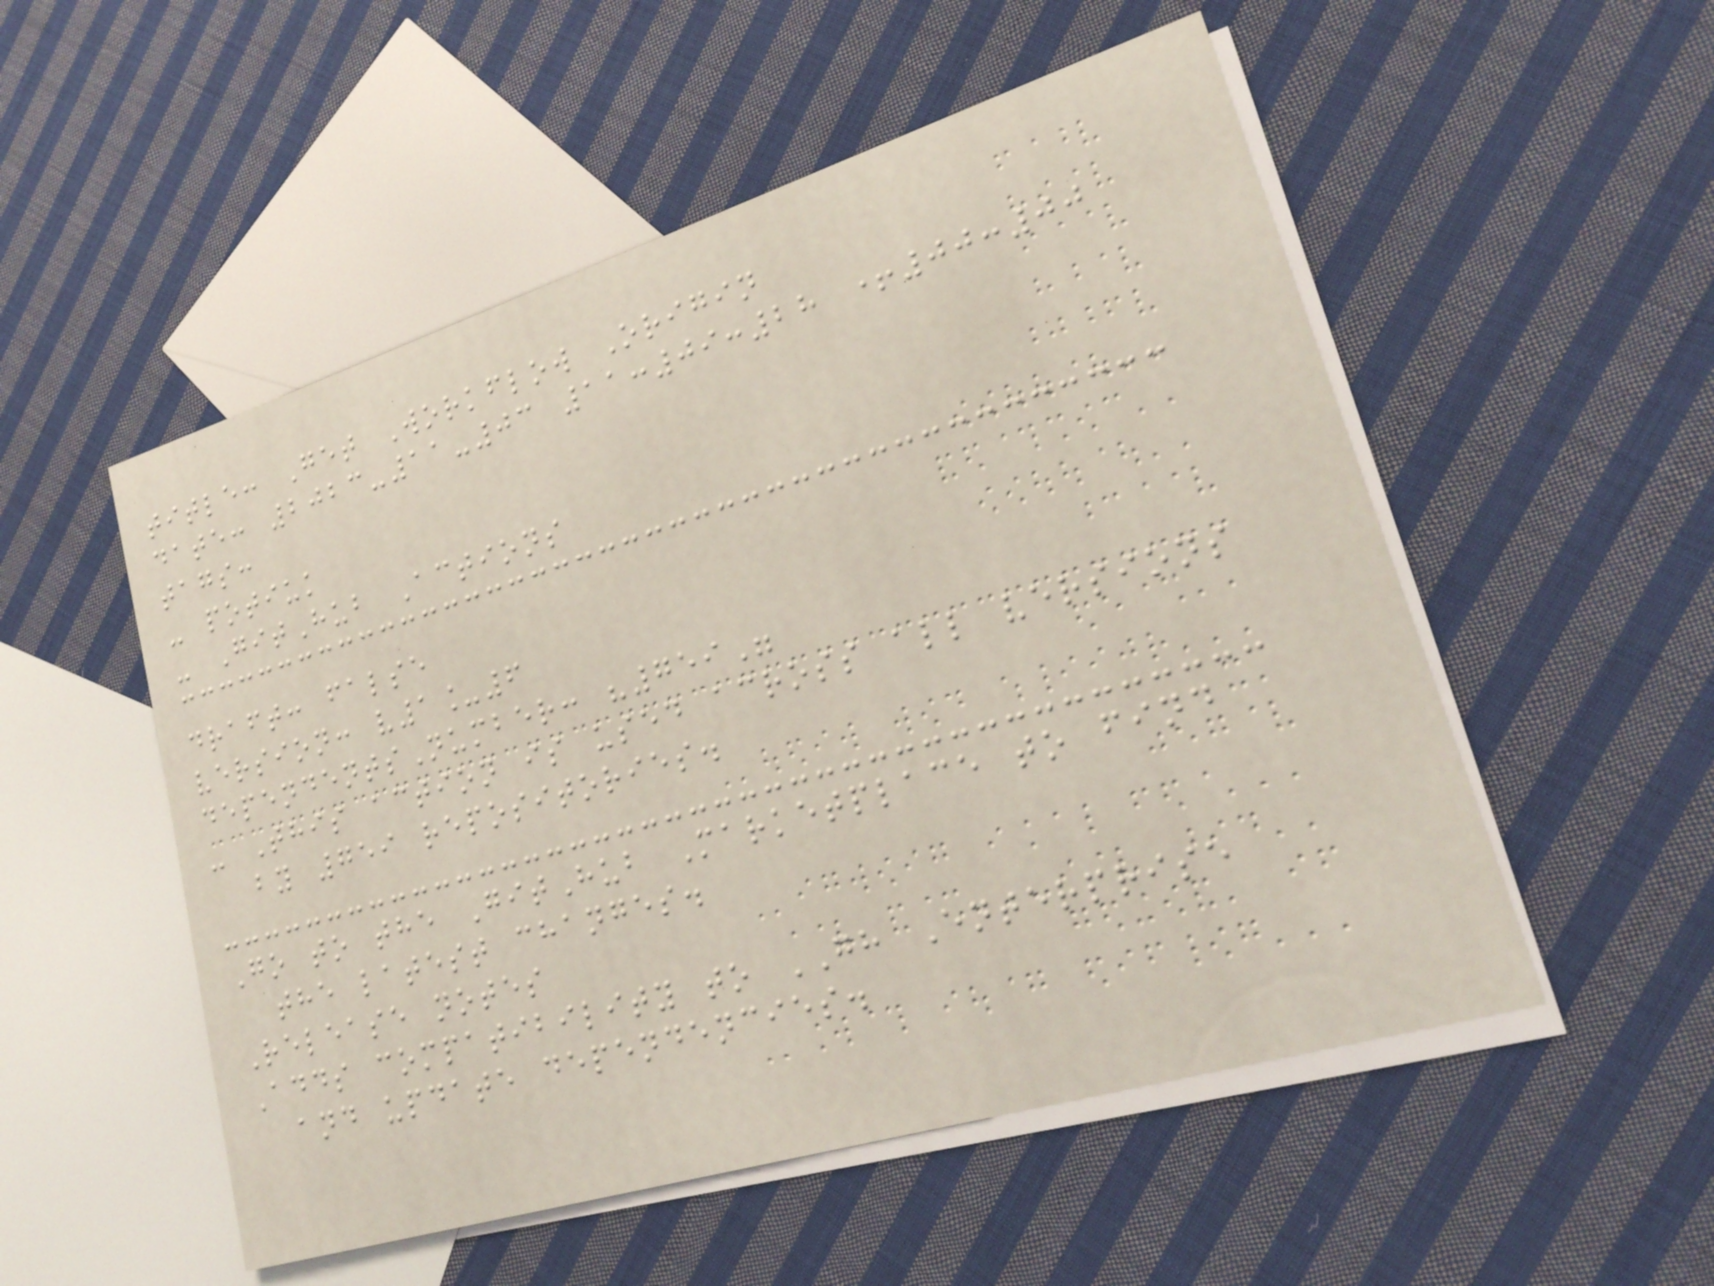title: Get Workflow Origin
date: 2023-11-03 11:09:28 +00:00
tags:
- potiuk
- GitHub Actions
draft: false
version: v1_6
dependentsNumber: "759"
- This action is used across all versions
by 759 repositories.
Go to the GitHub Marketplace to find
the latest changes.
Release notes
Adds compatibility to GH Enterprise
and update dependencies.
